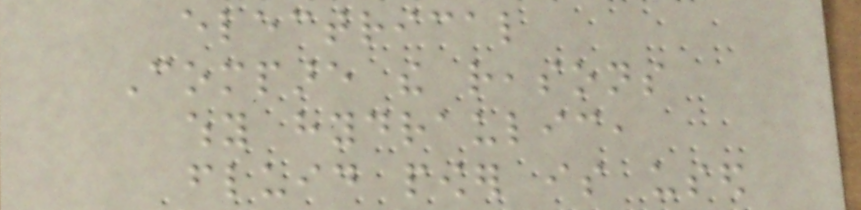electrical
Compare the reasons
why hydraulic,
fluid power is used
